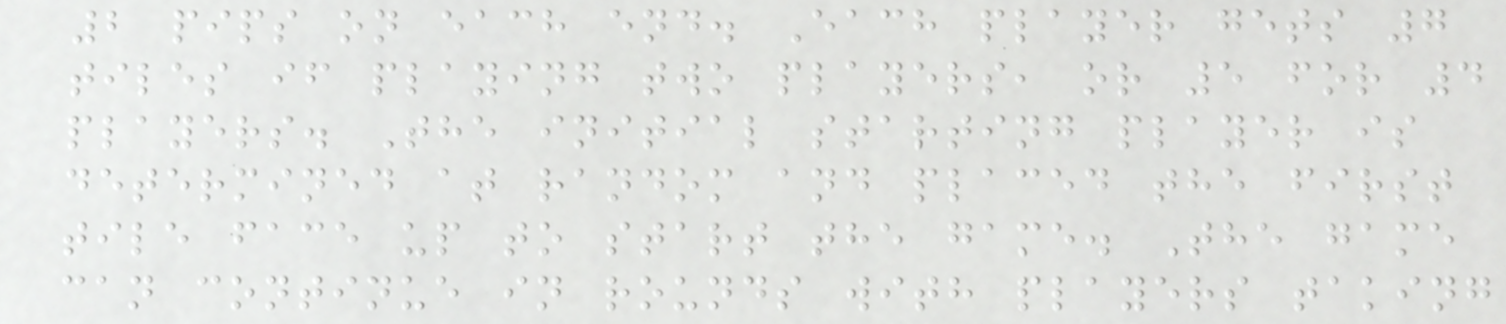2 pips on each end. Each player gets 7
tiles if playing two players, or 5 for 4
players. The initial starting player is
determined at random and placed the first
tile face up to start the game. The game
can continue in rounds with players taking
